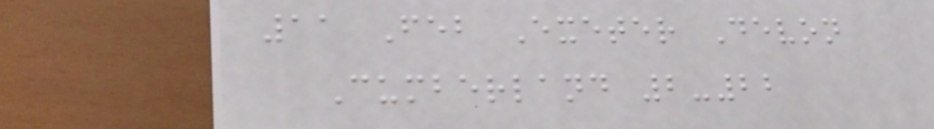11 Feb Exeter Devon
Cumberland 2-22
